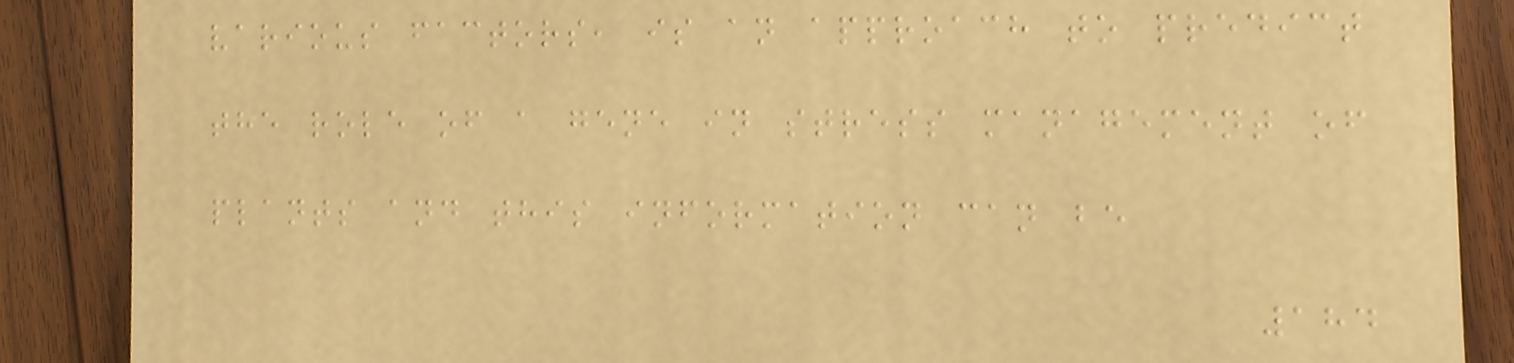various factors, is an approach to predict
the role of a gene in stress management of
plants and this information can be
184
